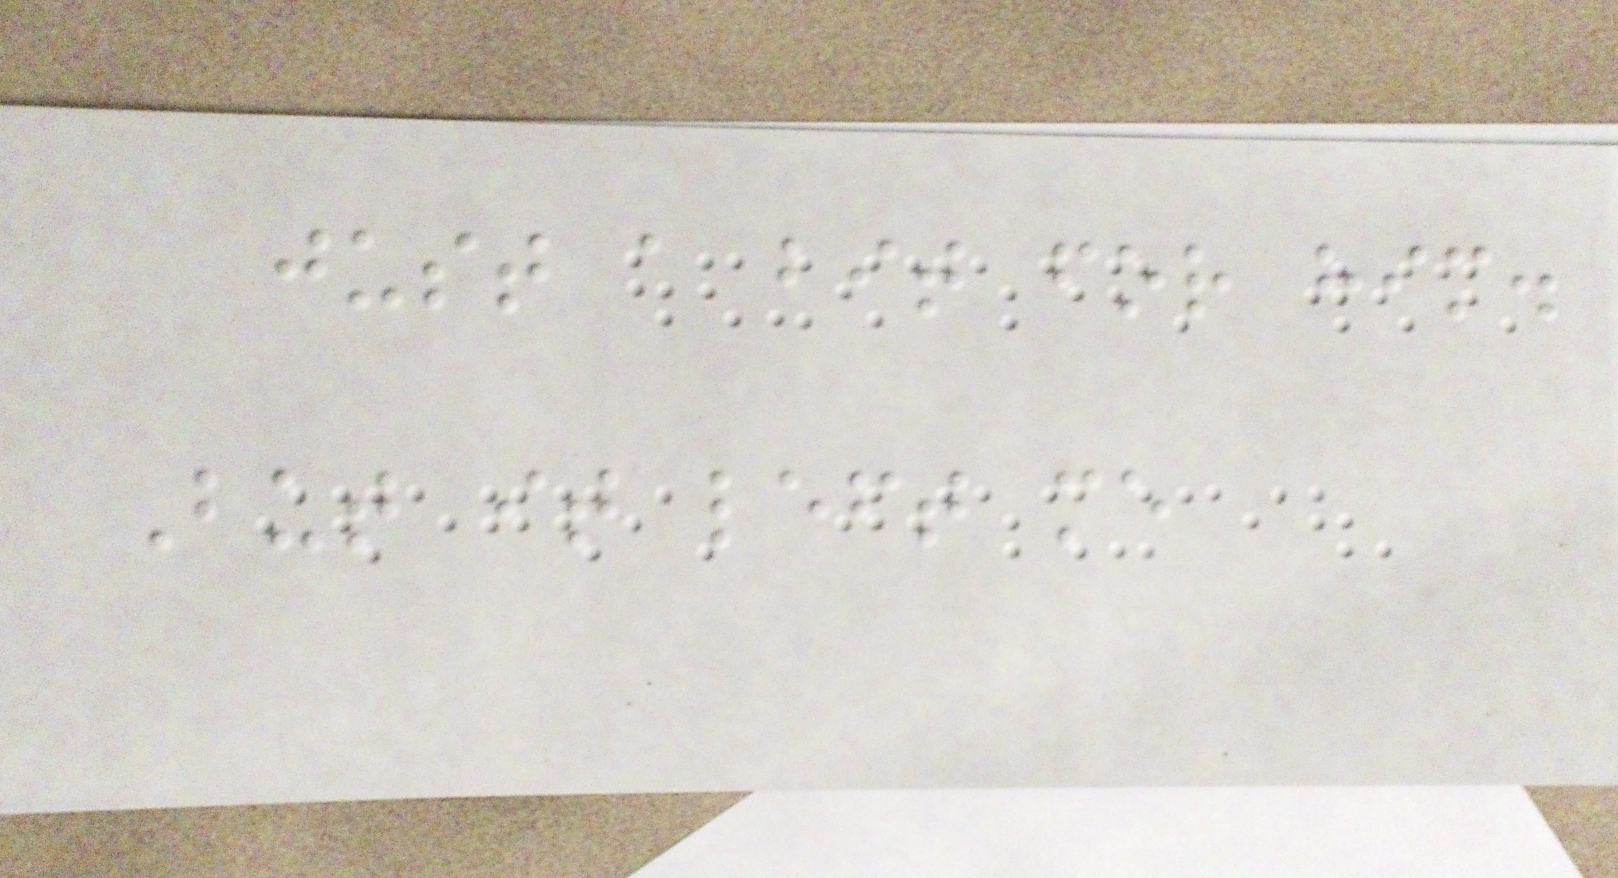just a bit for him.
But it left me
